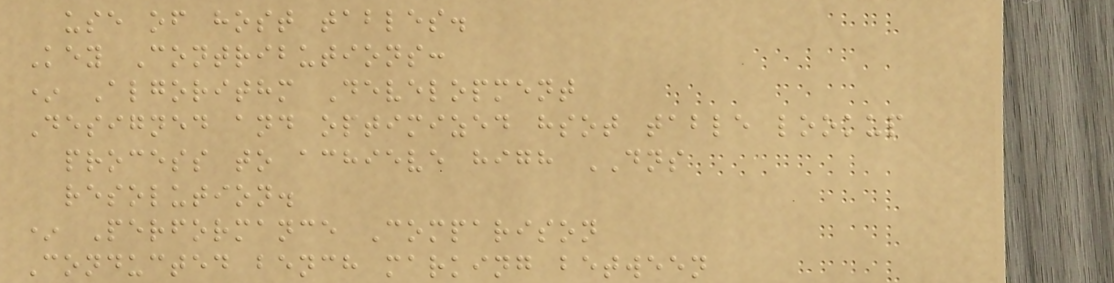use of host tables.
Key Contributions:
* Algorithm Development
Designed and optimized hsot table lookup
process to achieve high DNS
resolution.
* Performance Comparison
Conducted bench marking between
